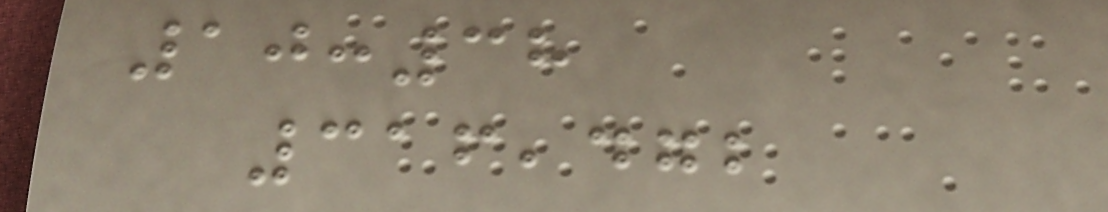10:38
316,472
